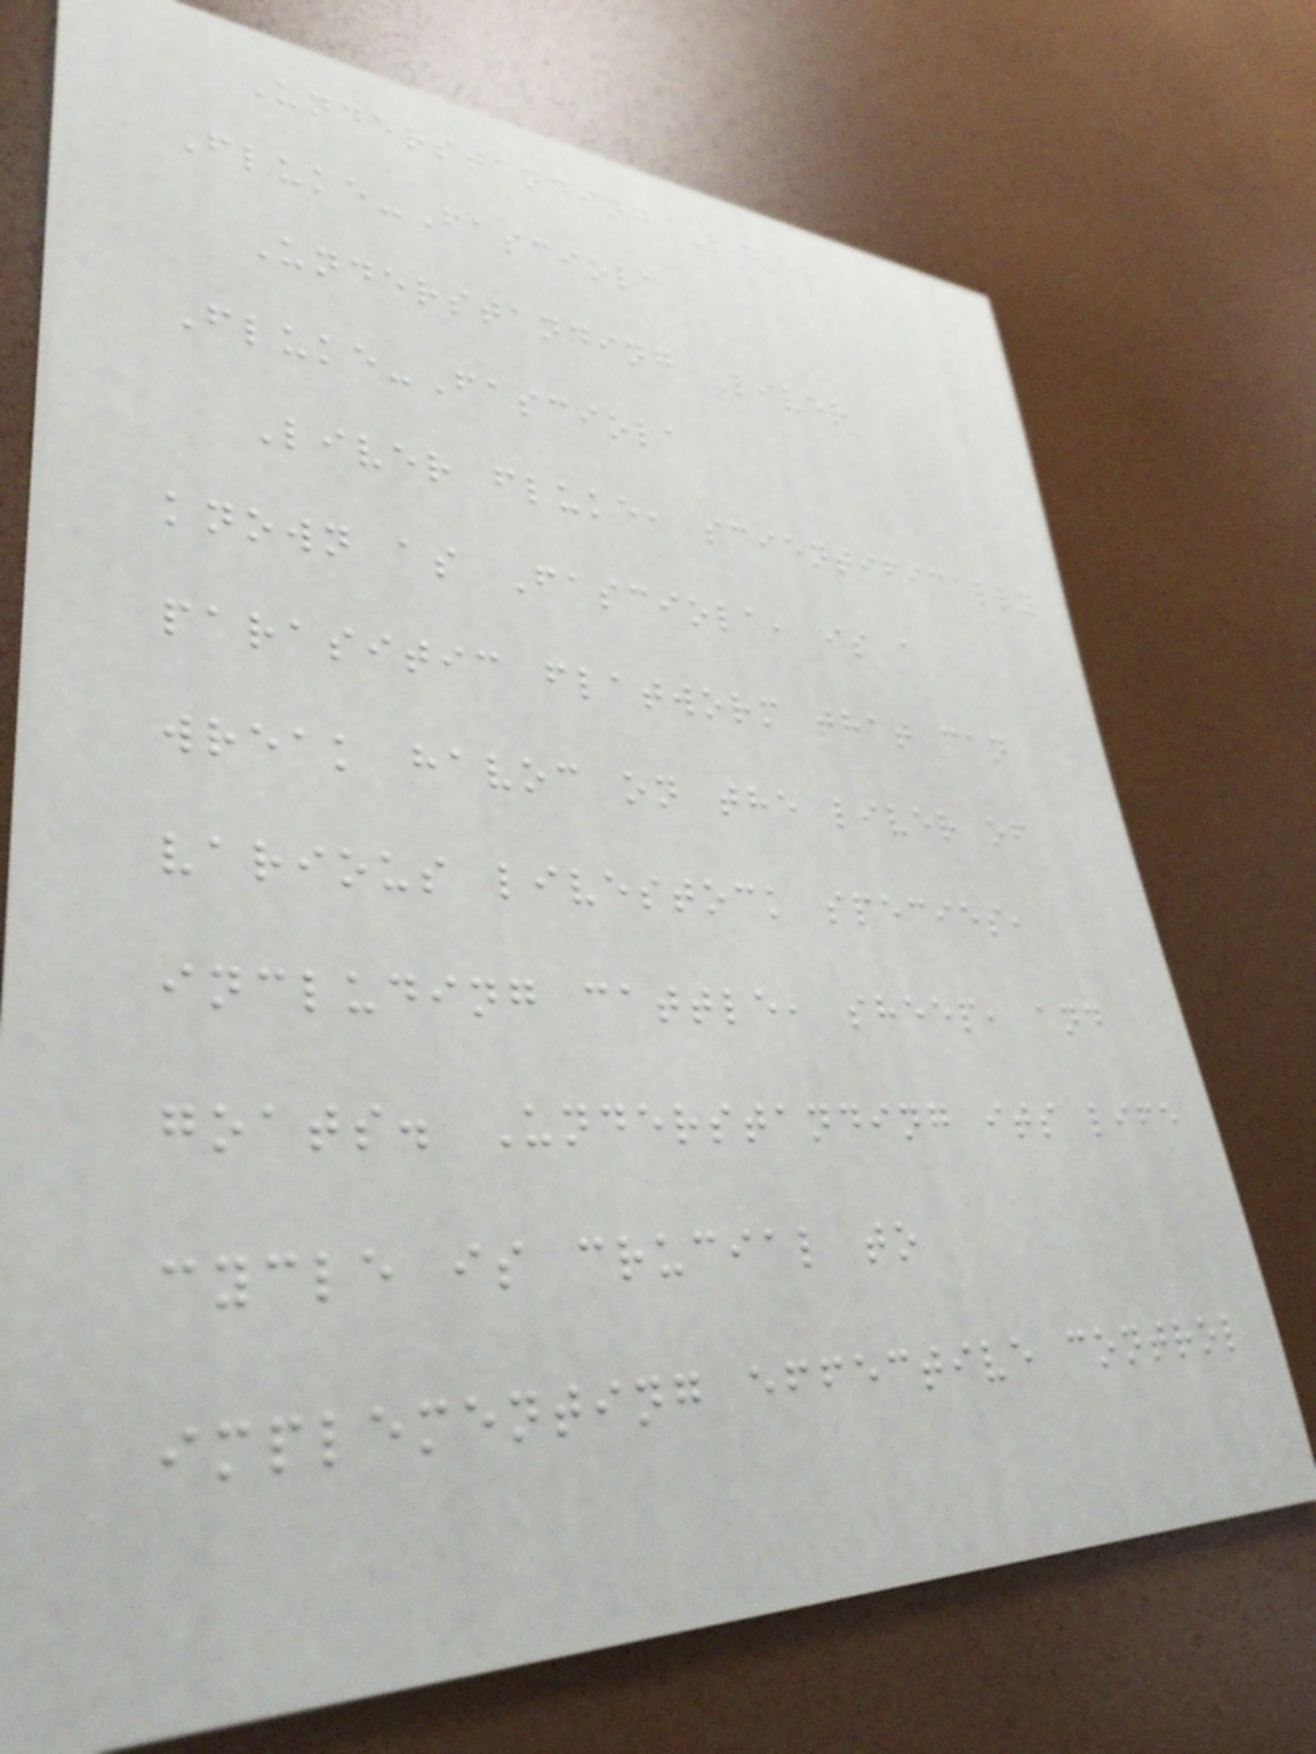Understanding Liver
Fluke-Fasciola
Understanding Liver
Fluke-Fasciola
Liver fluke, scientifically
known as Fasciola, is a
parasitic flatworm that can
wreak havoc on the liver of
various livestock species,
including cattle, sheep, and
goats. Understanding its life
cycle is crucial to
implementing effective control
